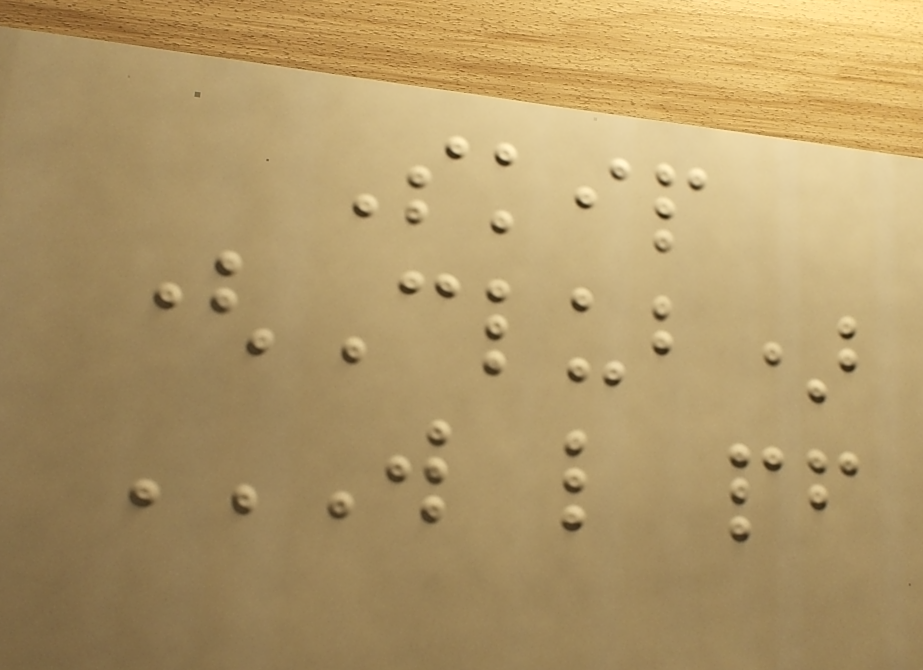Skip
(Club)
W L PF
